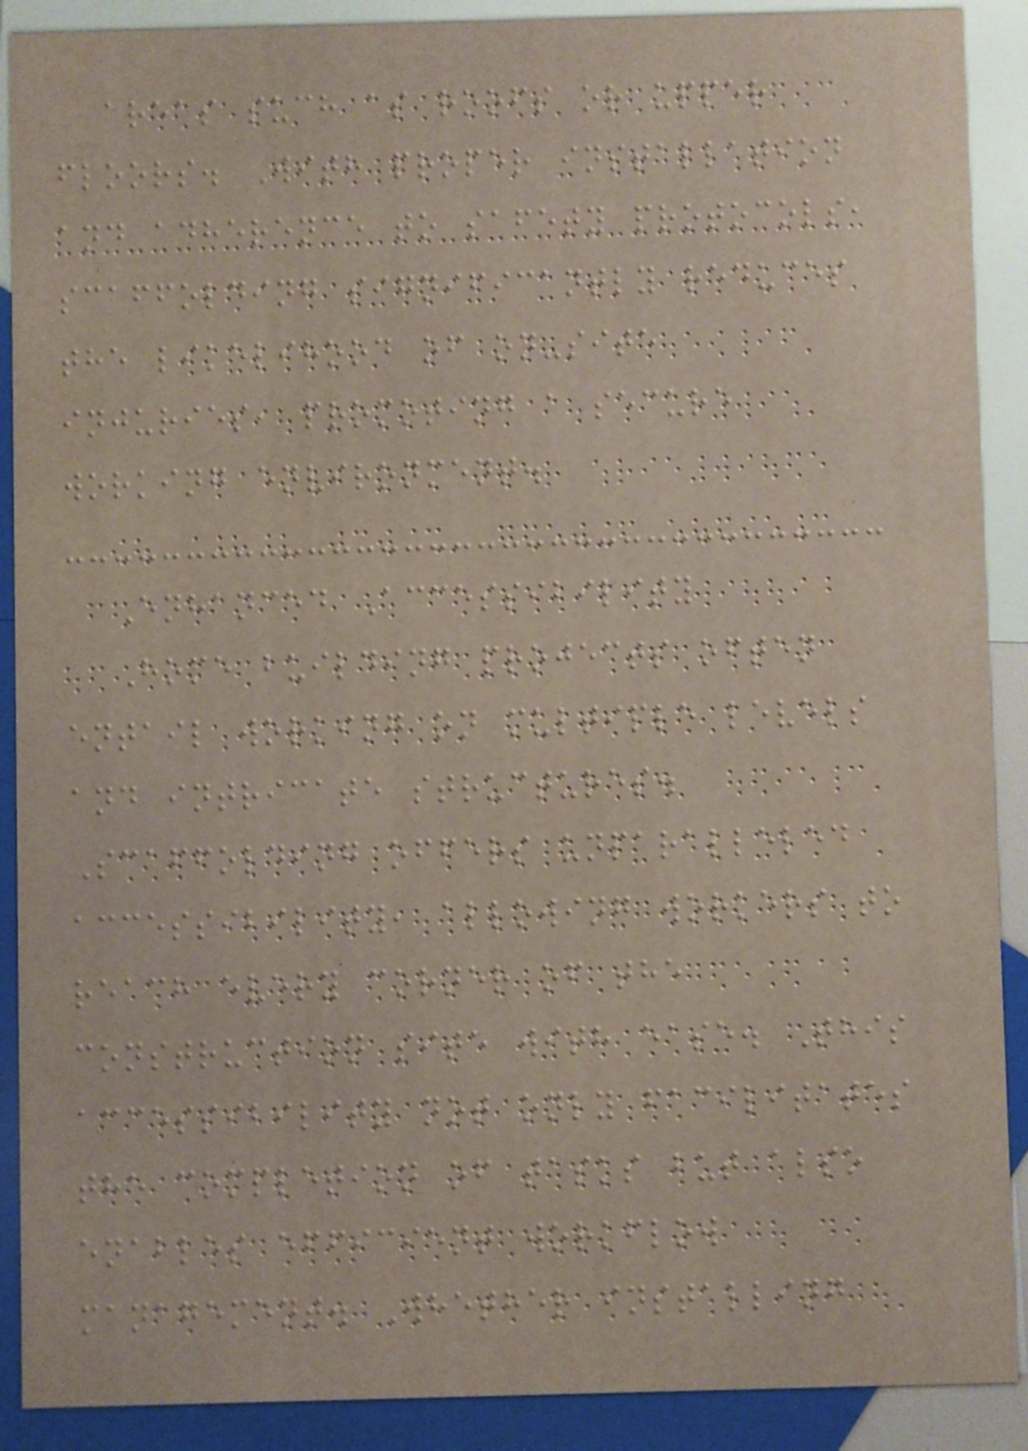areas such as roofs or upper
floors. With proper installation
and adherence to safety protocols,
scaffolding significantly reduces
the likelihood of on-site
injuries, promoting a secure
working environment.
Enhanced Accessibility
Home building projects often
entail working on multiple levels
and intricate structures.
Scaffolding offers unparalleled
accessibility, allowing workers to
reach every corner of the
construction site with ease. This
accessibility not only facilitates
the completion of tasks but also
enables efficient workflow
management. Whether installing
